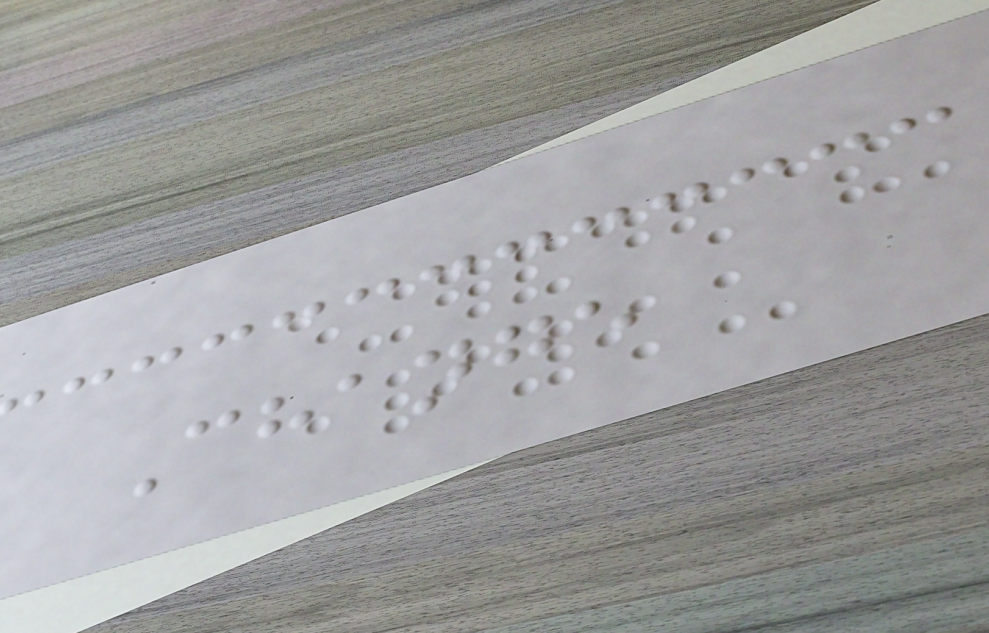Change
